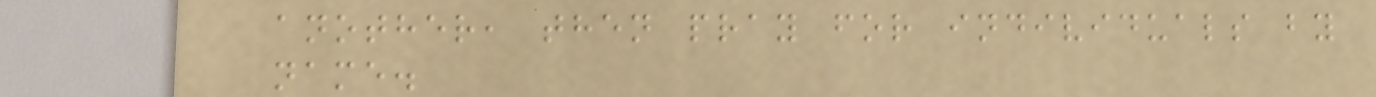another, then pray for individuals by
name.
